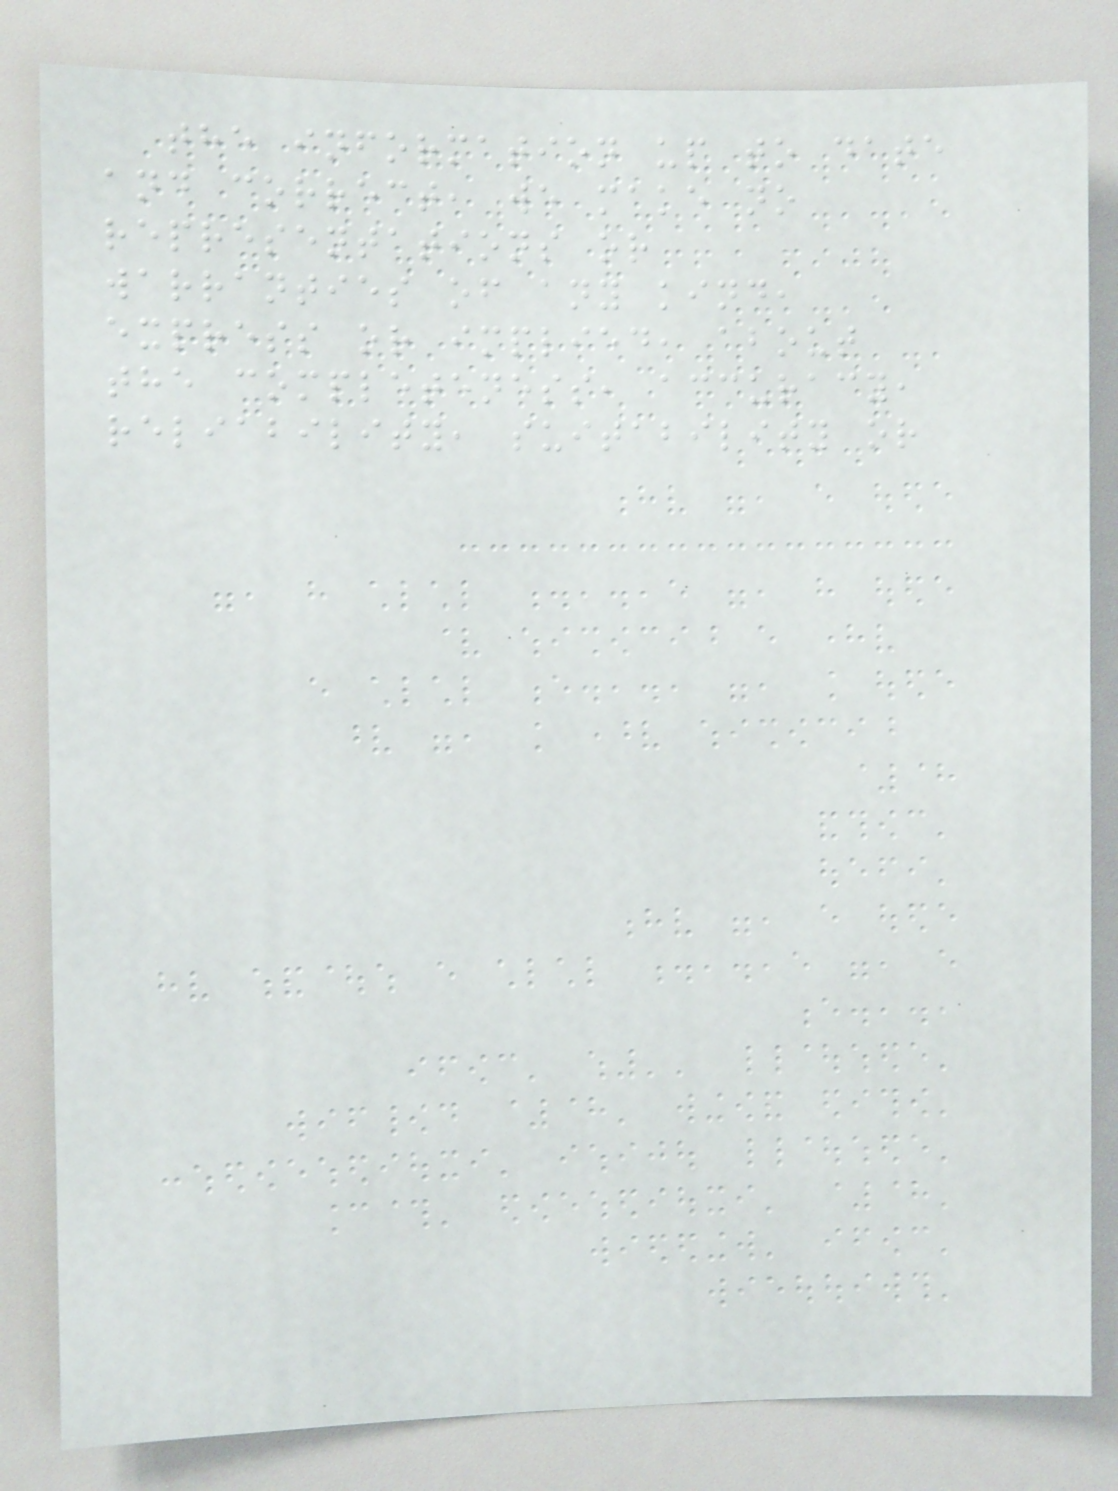the information up to date
and correct, we make no
representations or
warranties of any kind,
express or implied, about
the completeness, accuracy,
reliability, suitability or
